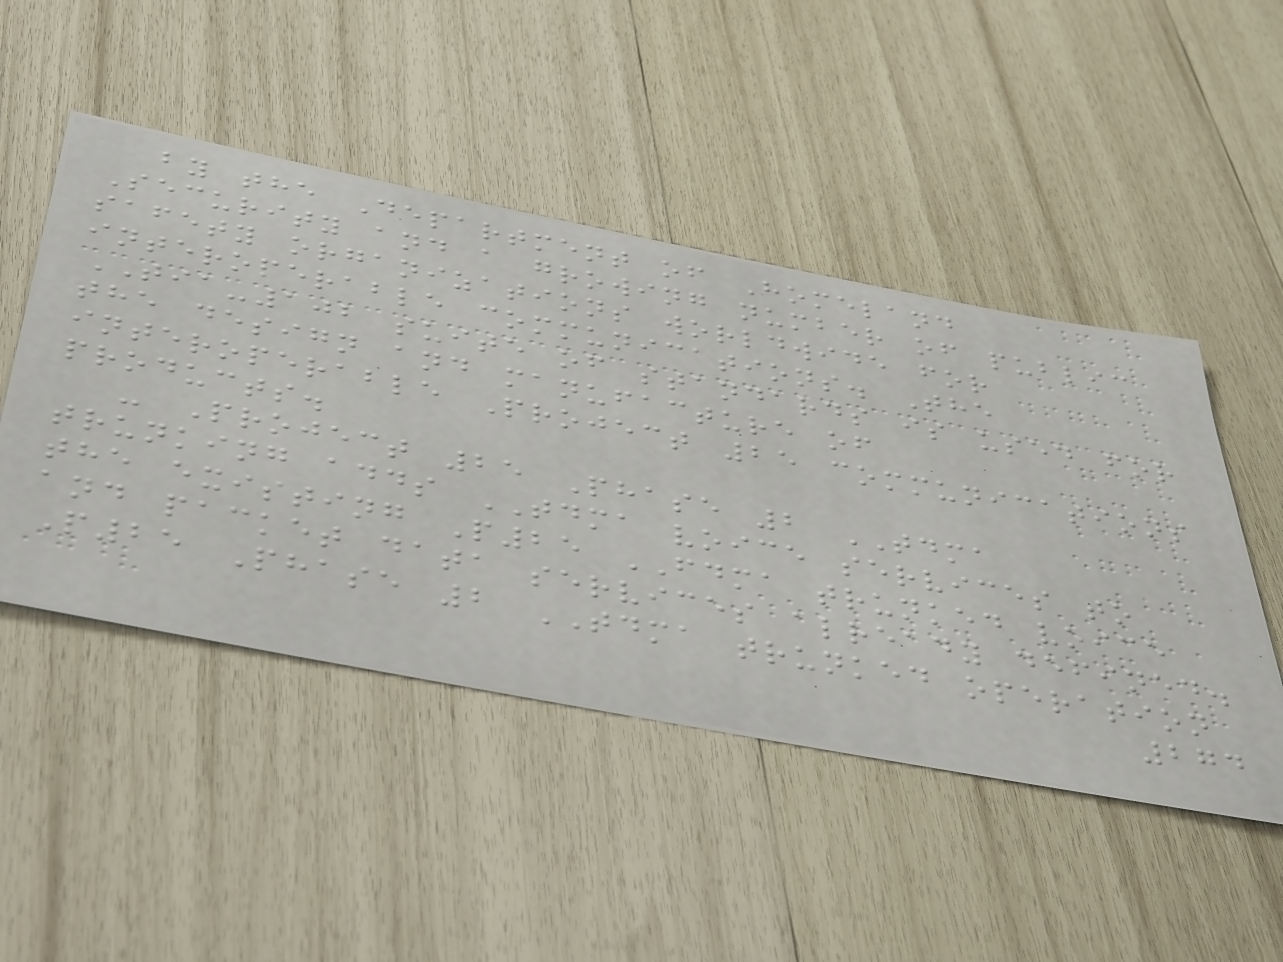by the Department of Homeland
Security and a growing number of public
safety organizations worldwide for
interoperable communications. The
TIA-102 suite of standards is used for
the design and manufacture of
interoperable Project 25 communications
products.
- Project 25 Phase 2 TDMA
trunking adds TDMA voice services to
the existing P25 FDMA trunked voice
and packet data services already defined.
P25 Phase 2 TDMA trunked operation
274
